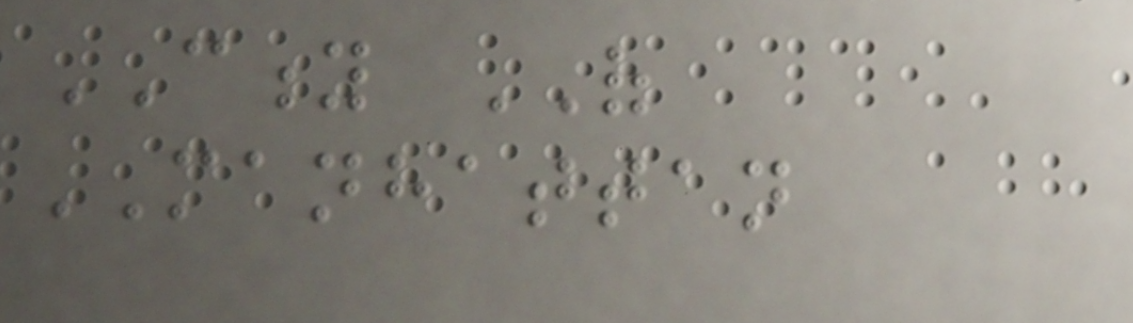CITY OF
MANHATTAN
